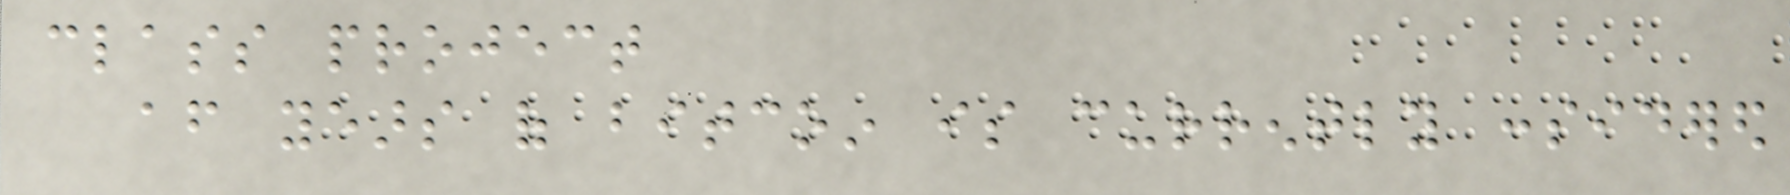class project
after years of bitcoin is currently considered
